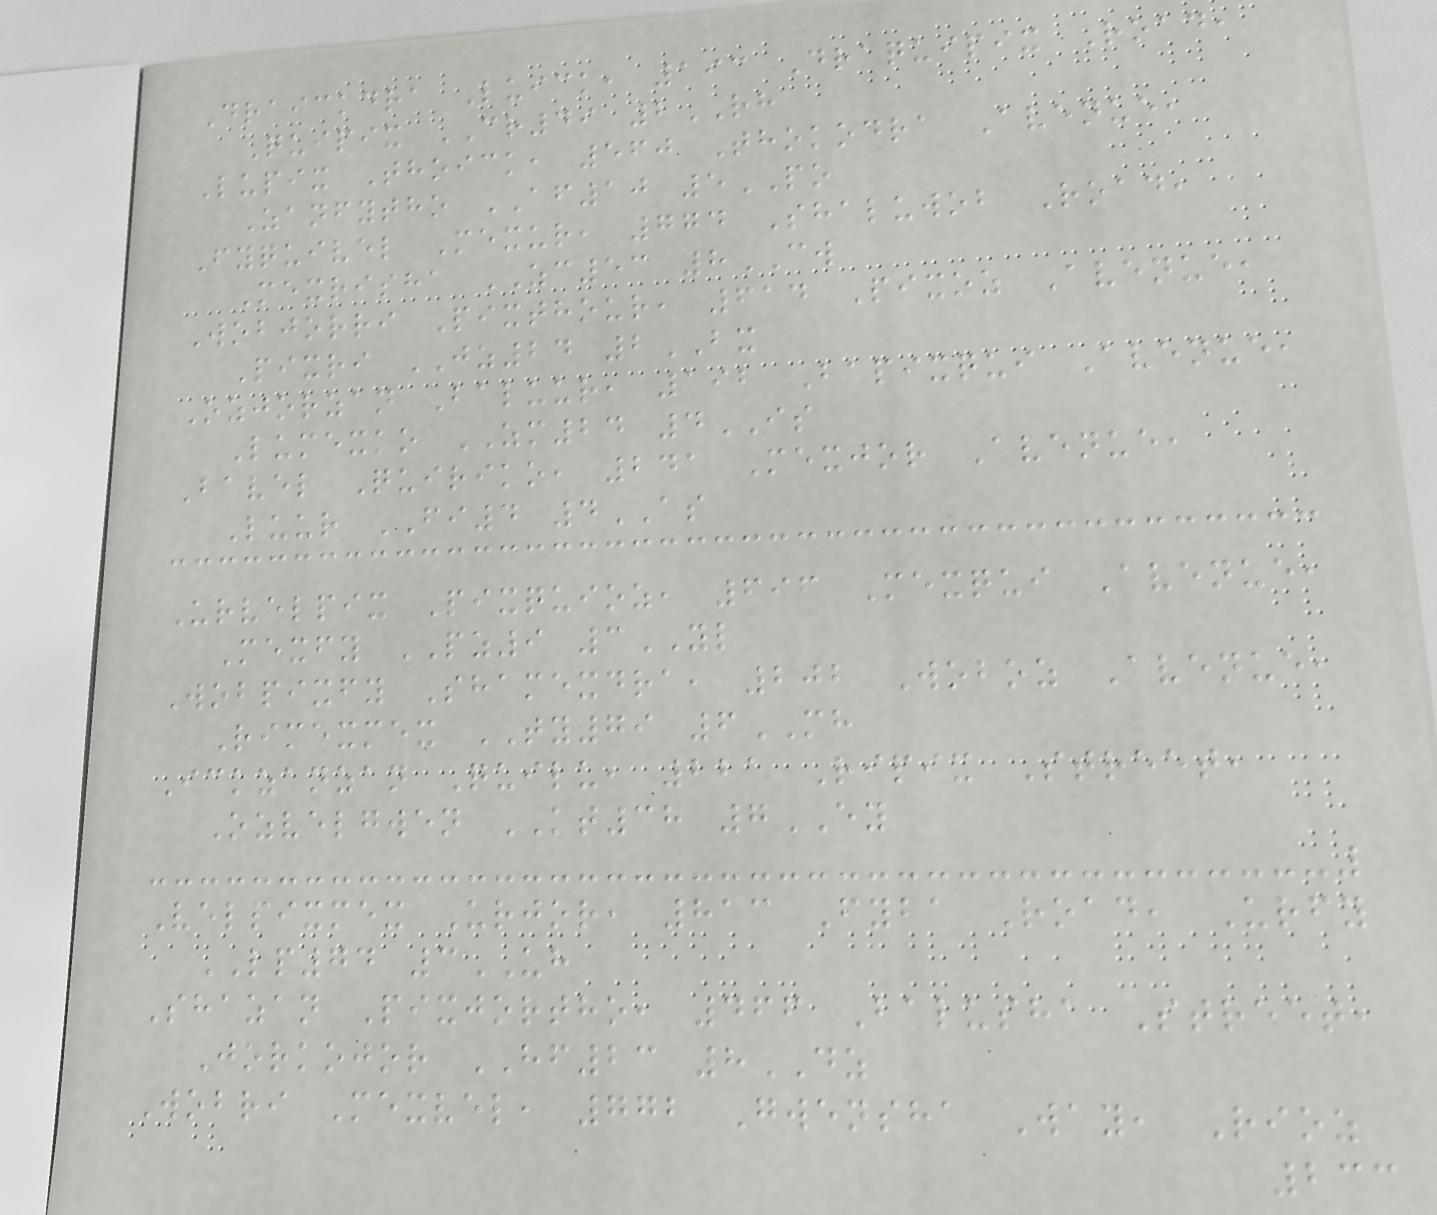Draickdra Luick, 193 Draquipix Road,
Quipix CR49 2RH
Lupix Thoick, 560 Thokodra Avenue,
Zanfytho AF10 5PO
Fyquivel Mexur, 774 Shaluwob Road,
Mexrisha ZC53 8CW
Wobjorri Pixthour, 614 Pixoz Avenue,
Pixri JZ24 2BX
Ozjorzan Baluur, 192 Bapixqui Avenue,
Lumexko ZM24 4IS
Bavel Quiriko, 241 Mexjor Avenue,
Luur FI4 4AS
Urvelpix Pixquioz, 696 Mexqui Avenue,
Mexfy PZ9 3YL
Wobpixfy Shamexdra, 202 Woboz Avenue,
Rimexmex TY79 6MH
Ickzanzan Quilu, 221 Ripix Street,
Ozvelgwen KT38 7EY
Velpixmex Urjor, 813 Fyba Road, Urfy
LP74 3UH
Shazan Pixjortho, 466 Balusha Street,
Jorkojor HF23 8DZ
Wobri Mexvel, 772 Gwensha Way, Rioz
233
